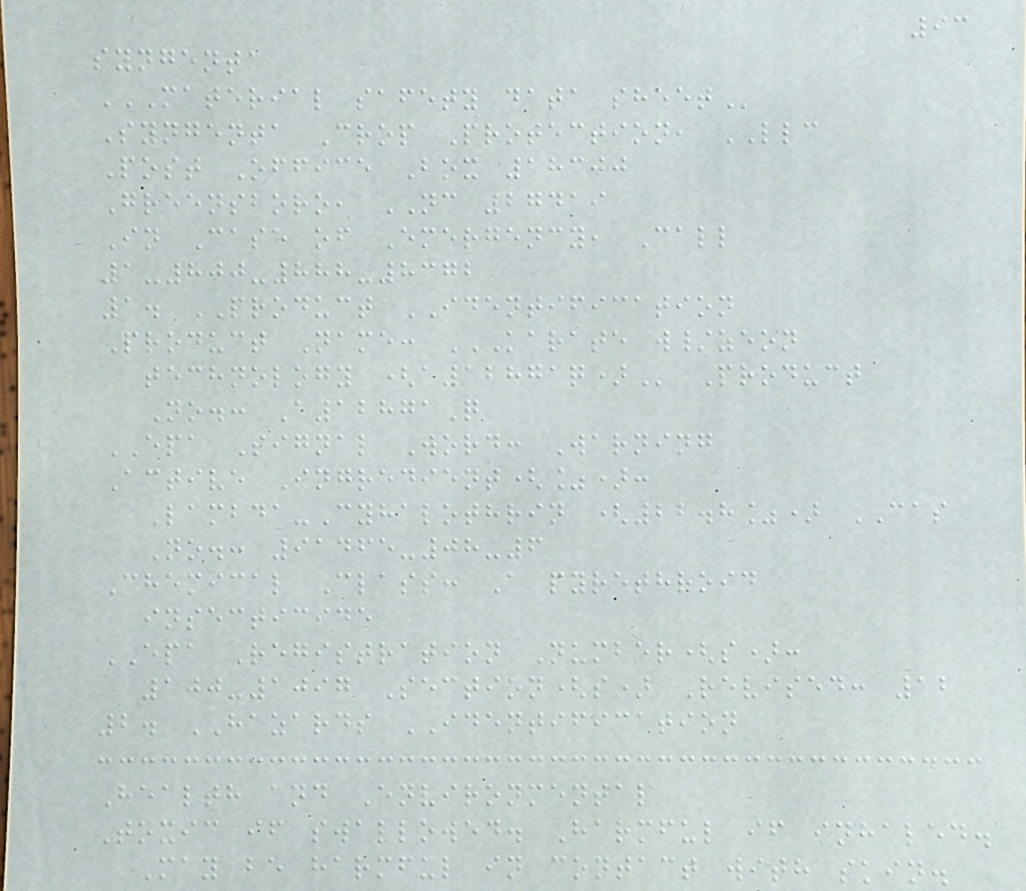93
syngenta
MATERIAL SAFETY DATA SHEET
Syngenta Crop Protection, LLC
Post Office Box 18300
Greensboro, NC 27419
In Case of Emergency, Call
1-800-888-8372
1. PRODUCT IDENTIFICATION
Product Name: KARATE W/ZEON
TECHNOLOGY (A12871Q) Product
No.: A12871Q
EPA Signal Word: Warning
Active Ingredient(%):
Lambda-Cyhalothrin (22.8%) CAS
No.: 91465-08-6
Chemical Class: A pyrethroid
insecticide
EPA Registration Number(s):
100-1097 Section(s) Revised: 12
2. HAZARDS IDENTIFICATION
Health and Environmental
Toxic if swallowed. Harmful if inhaled.
May be harmful in contact with skin.
